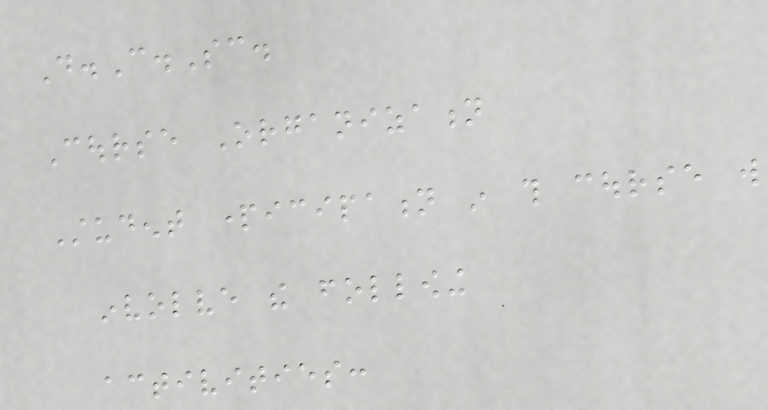D.C.Sc.
Course Organization
Student participation in this course will
involve the following
activities:
